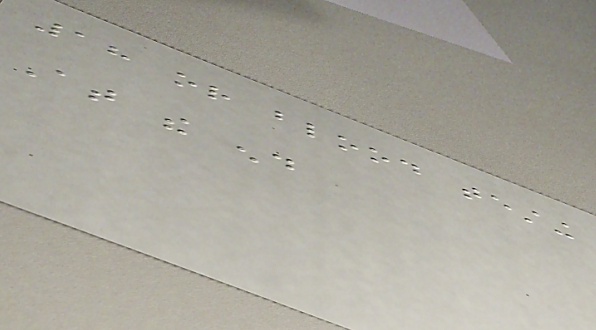18 or blood testing
At the end
